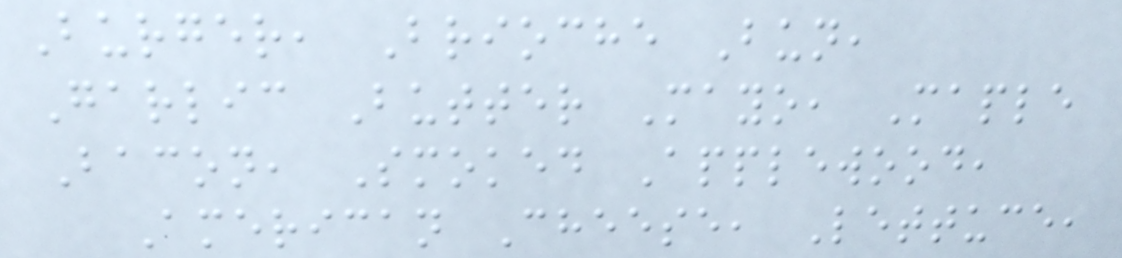Burger, Brioche Bun,
Garlic Butter Mayo, Maple
Bacon, Smoked Applewood,
American Cheese, Lettuce,
